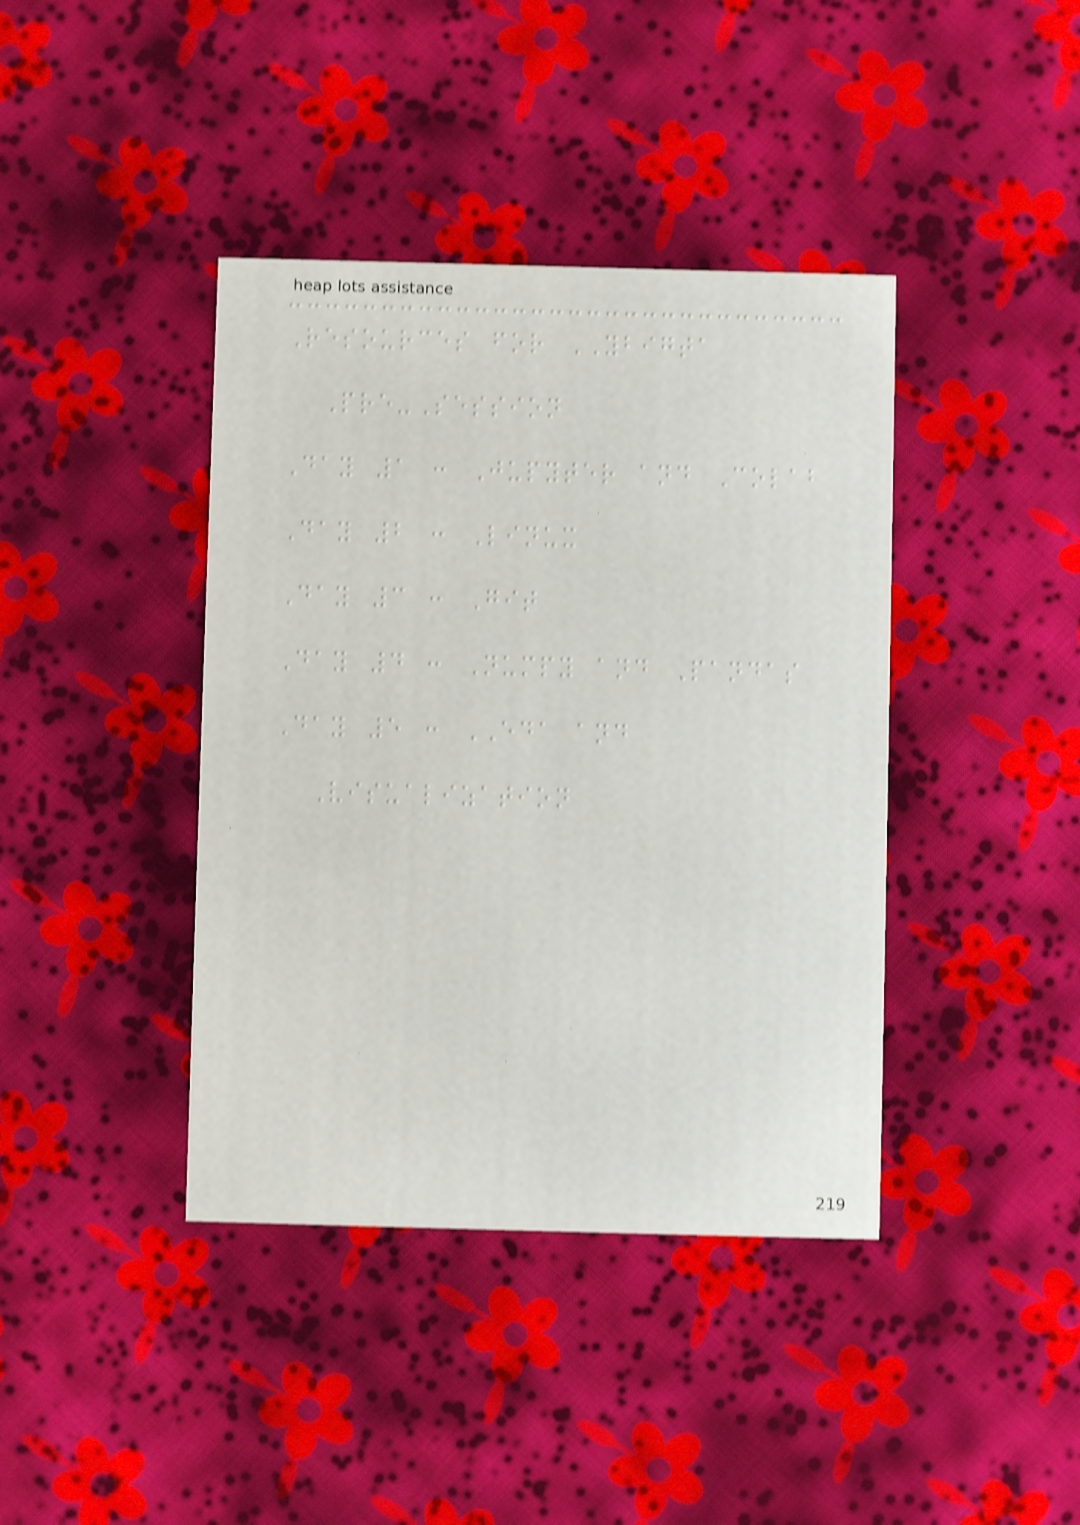Resources for YBIGTA
Pre-Session
Day 1 : Jupyter and Colab
Day 2 : Linux
Day 3 : Git
Day 4 : Numpy and Pandas
Day 5 : EDA and
Visualization
